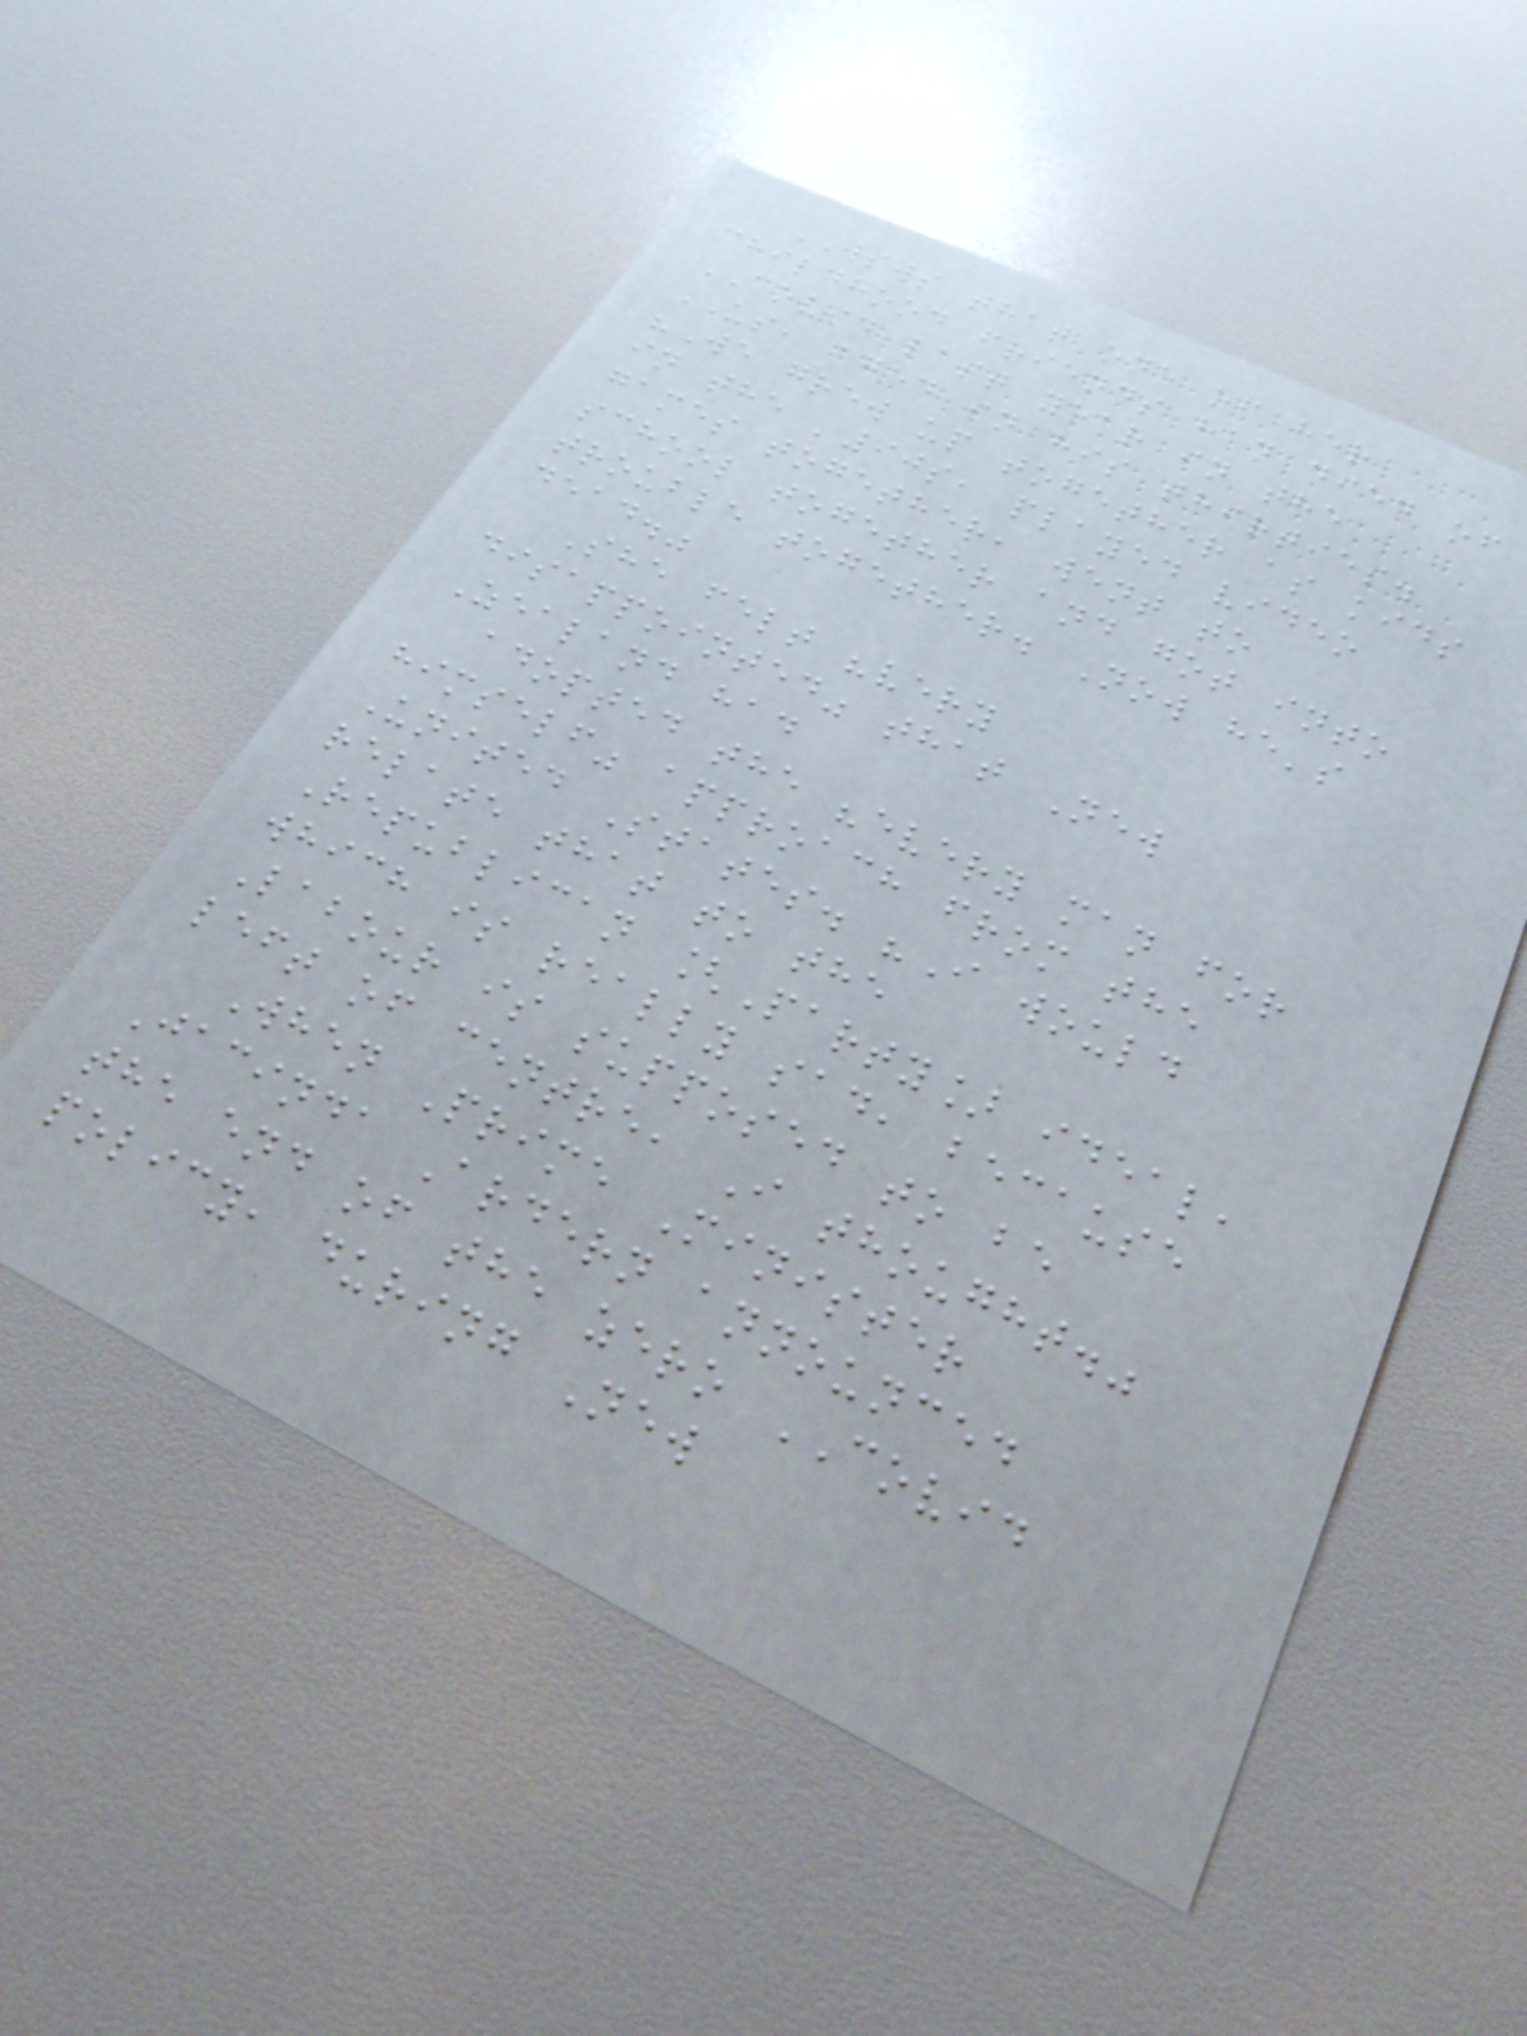WSWS that one of her
childhood friends had died of
COVID last year in the
US, aged in his thirties.
"We grew up together as kids
in the '90s, played video
games together, went to
school together and got into
trouble together. Now he's
dead."
She felt "very
disappointed" that New
Zealand had
adopted the "every man for
himself" approach from the
United States. "I would
relate that to the
Republican [Party] ideal,
which is really sad, because
Labour is supposed to be
left of centre, I thought."
When Prime Minister
Jacinda Ardern announced
the end of the zero COVID
policy, during New
